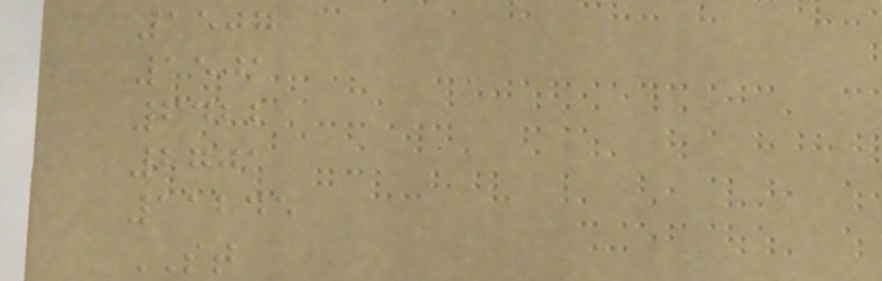1507
1501
6422
2701
11245
ST
